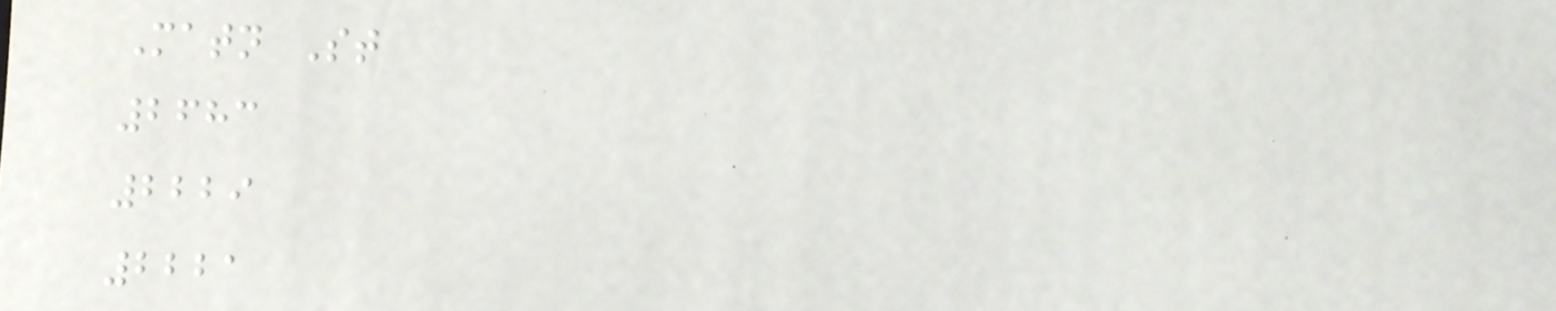Matn St
2683
2229
2221
